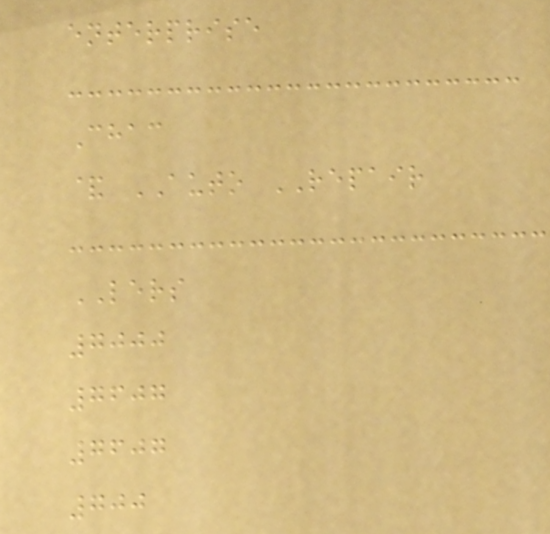enterprise
Chac
& AUTO REPAIR
LERS
7000
7607
7607
700
